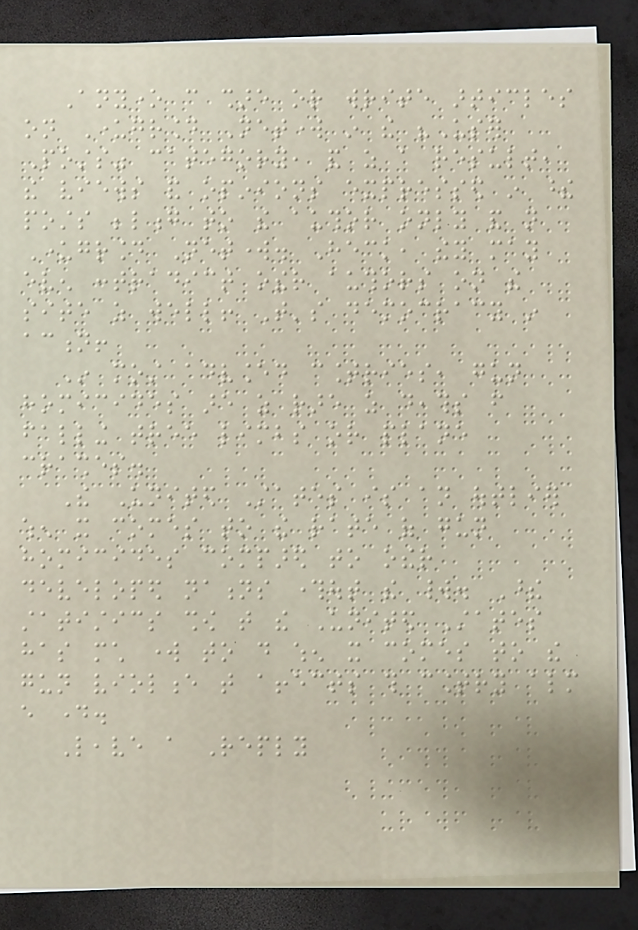Anyone can share or write articles
on Underground Network in the "User
Posts" category, and as a result,
the views and opinions expressed in these
posts belong to the author only and not
Underground Network. Heck, they may
even contradict other authors on the
site as well! That's democracy in
action!
In most advanced countries, gun
homicides are as rare as deaths from
falling tree limbs or plane
crashes.
The United States is an outlier
when it comes to the rate of gun
homicides compared to other
developed nations throughout the world. These
statistics show that the United States
has much work to do when it comes to the
gun violence that affects this country almost
every day.
Leave a Reply
